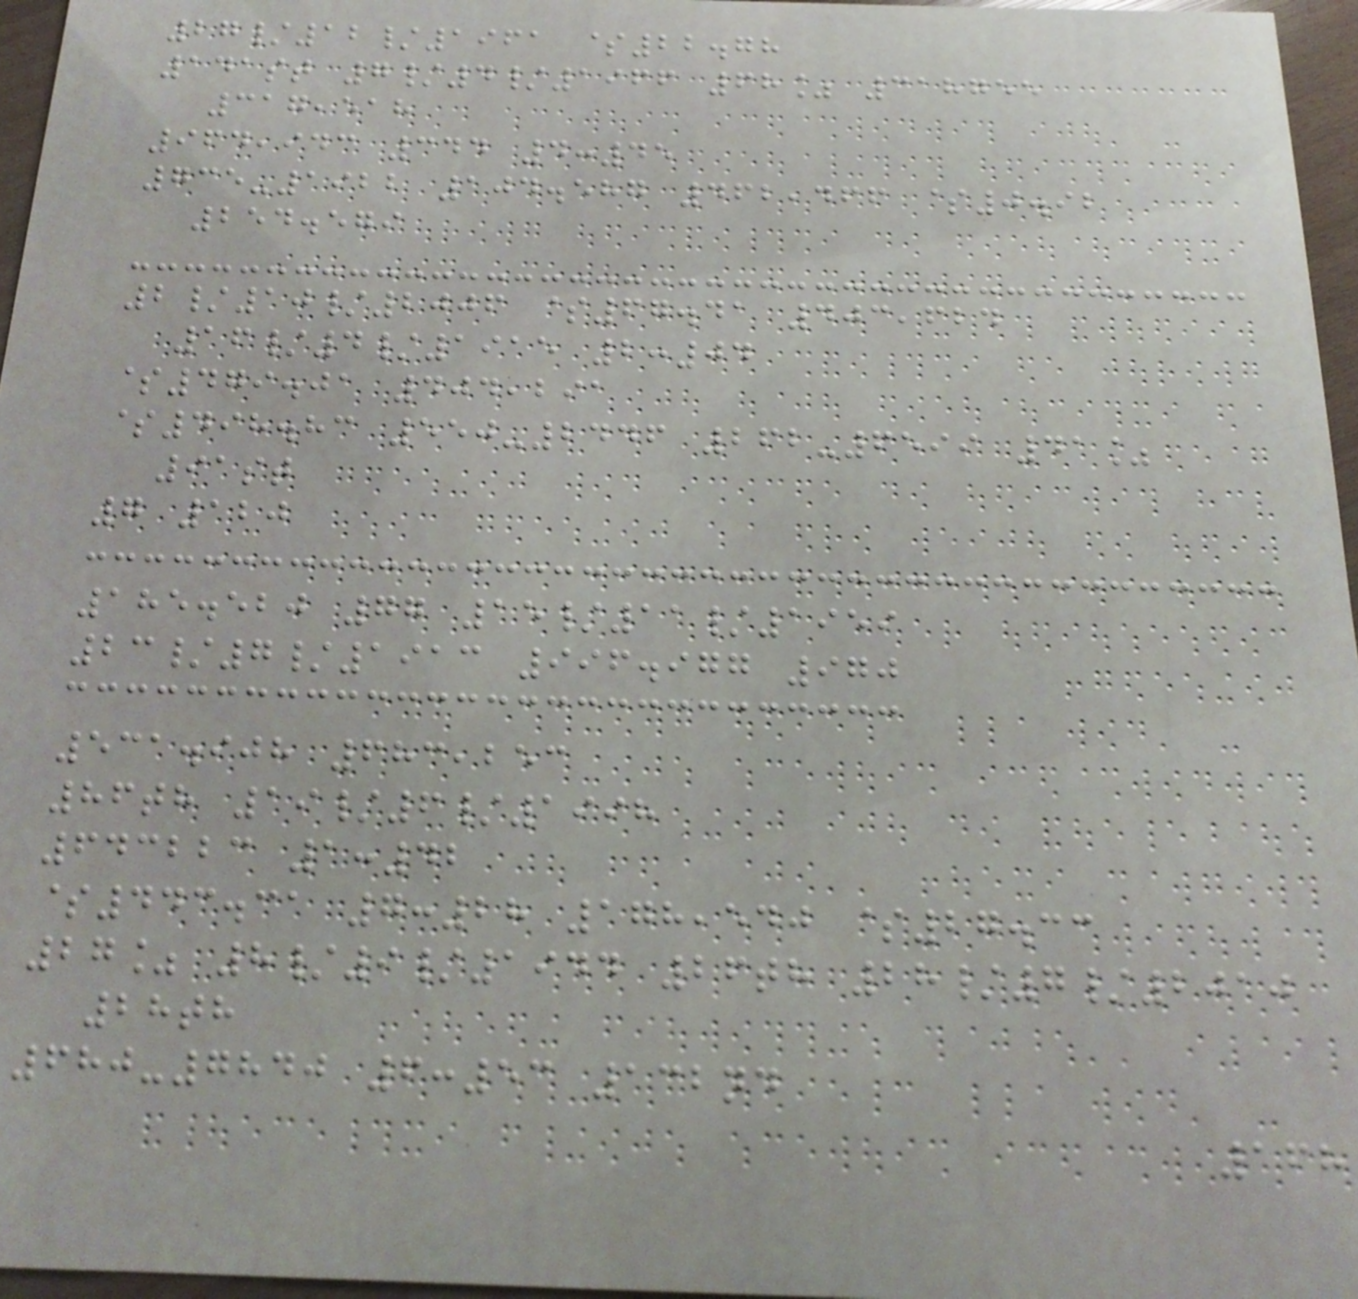27/12/1961 $22.78
141st 7/4/1966 68% 318755
317,518
964,943 344 4:45
735-1922 104.587 462,466 $0.92
254.579
2/10/2006 $67.41 403,624
16/4/1915 2:04
$479.01 404,291
$498.83 550-2446 262-6599 41%
91st
7 120
185.520 77 15/11/1959
23/7/1913 996.977 970
531.908 683,253
86th 19/6/1998
643223 1:42
$443.31 7:28 178,540 $27.33
27% 8/9/1944 26th 28/7/2010
28th
680-7840 6:53 132nd
168
